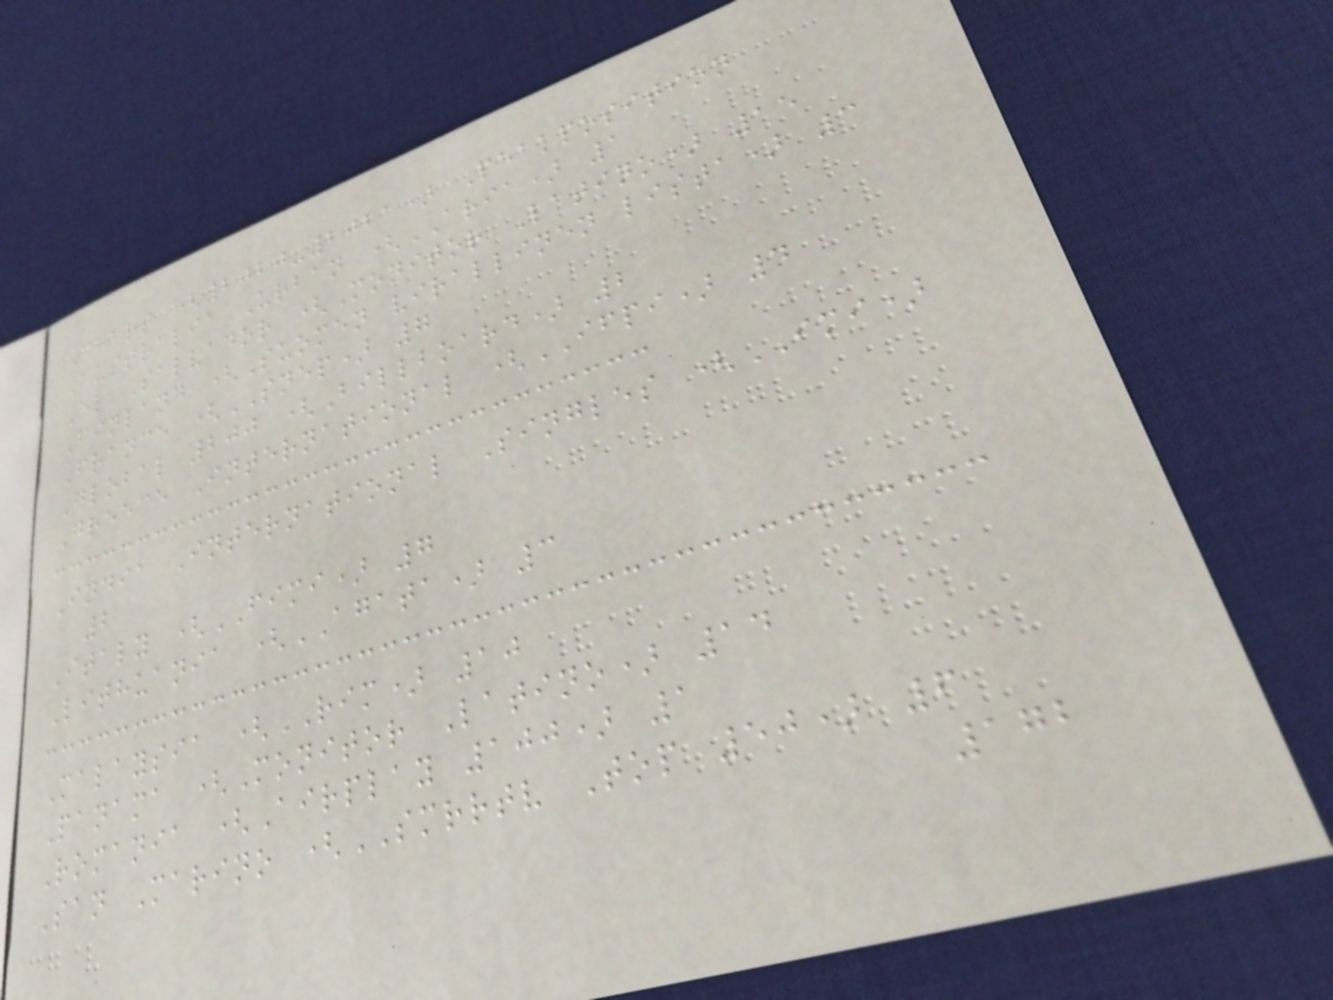Chart (2020-2021) Peakposition
Australia Urban (ARIA) 1
El Salvador (Monitor Latino) 15
Finland (Suomen virallinen lista) 3
France (SNEP) 7
Global 200 (Billboard) 2
Greece International (IFPI) 4
India International Singles (IMI)
2
Italy (FIMI) 7
Lithuania (AGATA) 3
Malaysia (RIM) 10
Panama (Monitor Latino) 14
Romania (Airplay 100) 1
San Marino (SMRRTV Top 50) 6
172
